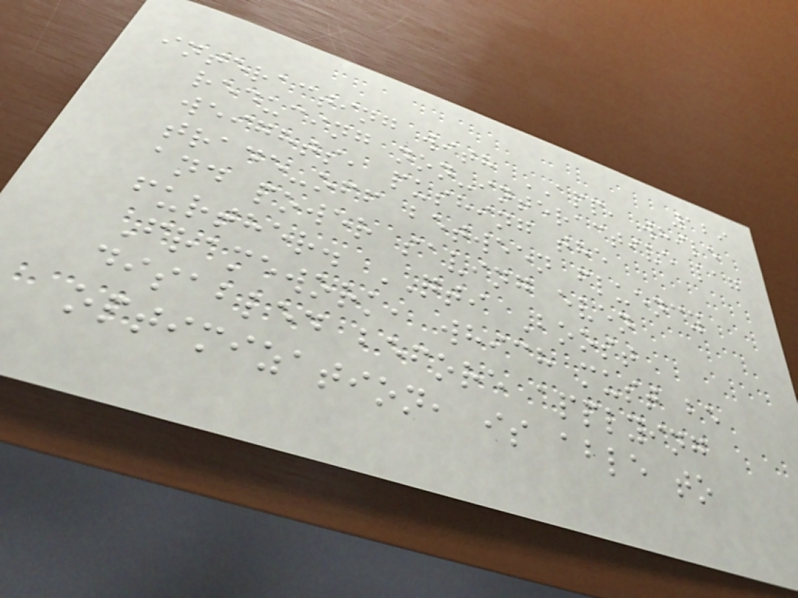129
interacting with APP, while
reducing non-interactive lag
weights, pushing the
trade-off between fluency
and power saving even
further. QTI Boost
Framework, which must be
disabled before applying
optimization, is able to
